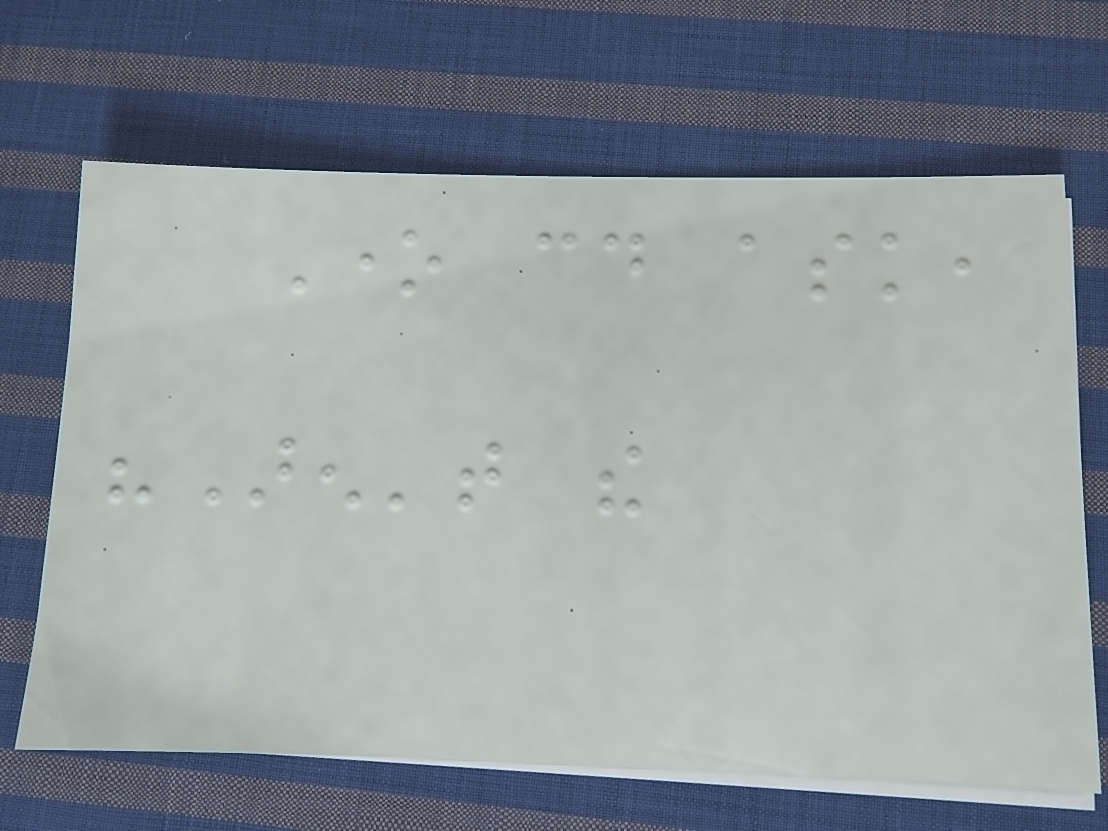One could ask,
"Aren't the
